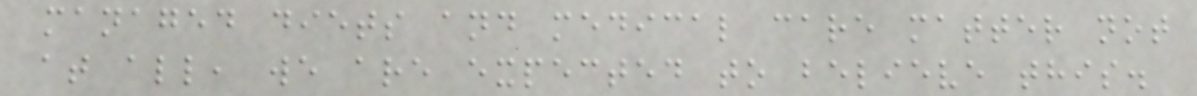managed diets and medical care matter not
at all, we are expected to believe this.
